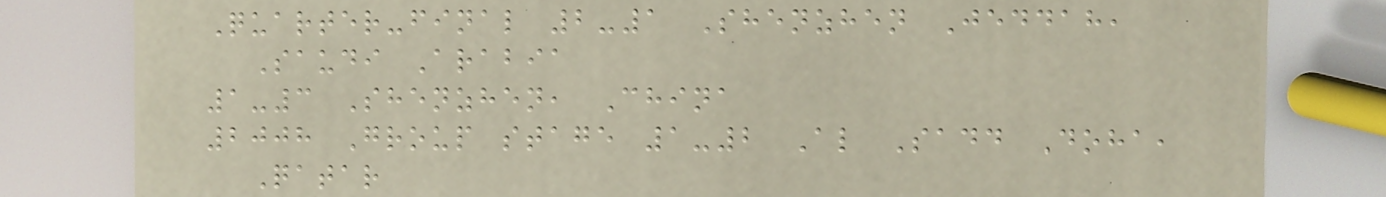Quarter-final 2-1 Shenzhen Jeddah,
Saudi Arabia
1-3 Shenzhen, China
2008 Group stage 1-2 Al Sadd Doha,
Qatar
